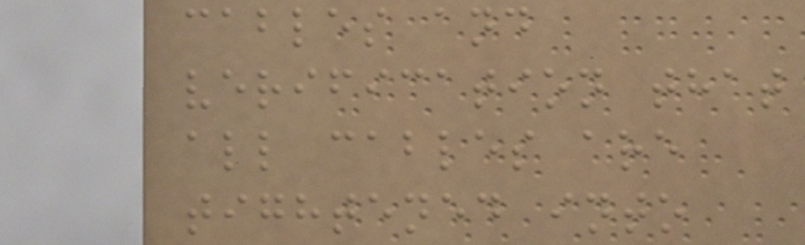cables and
verification that
all cables are
tightened into
